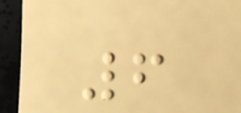6
